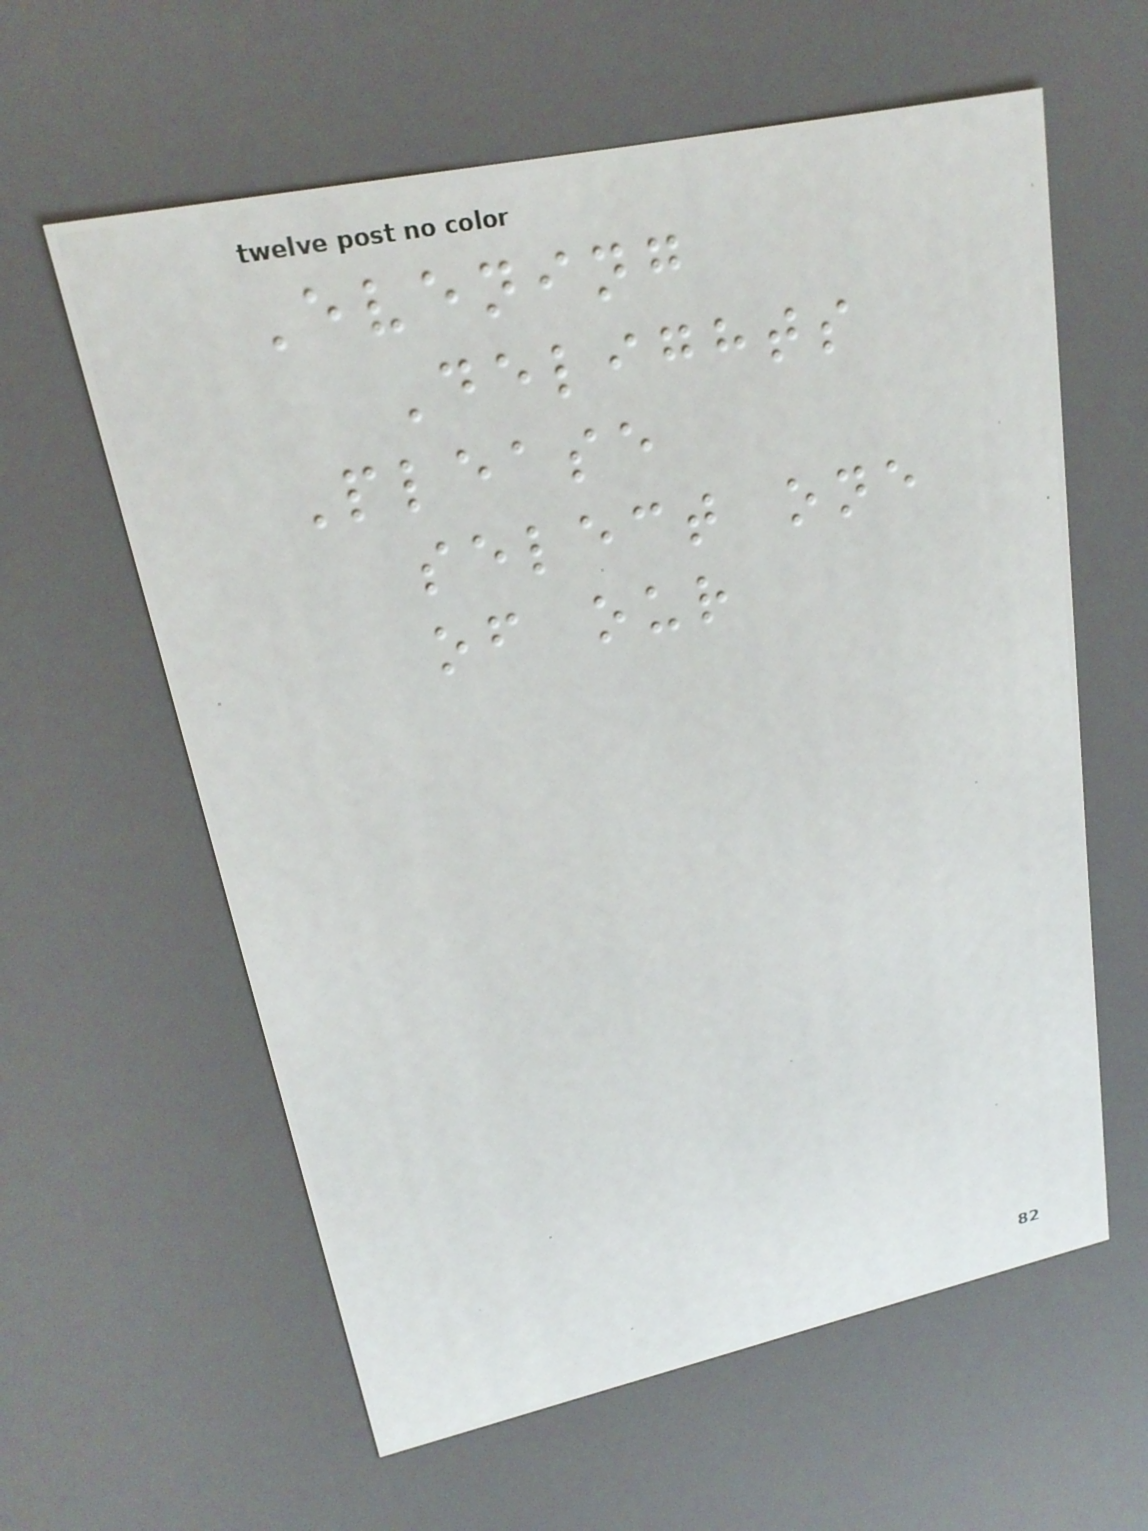Evening
Delights
Please
select one
of our
